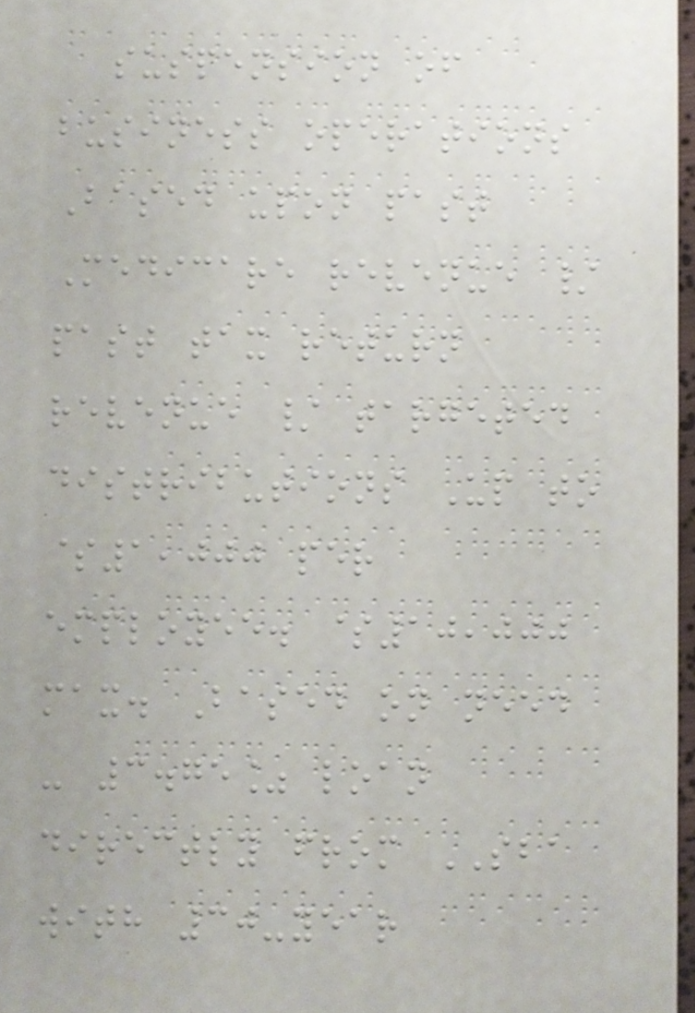suspension of
business operations
Based upon past
Medicare revenue /
past tax return
revenue / targeted
distributions Up to
$1,000 per
employee. $10,000
max. Based on need
- 3.75% loan
directly from SBA
with 30-year
